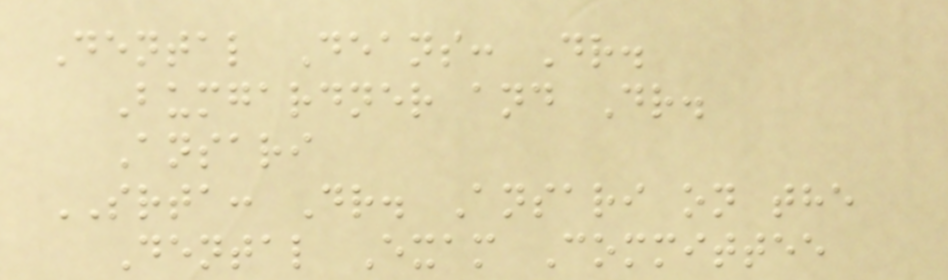Dental Deans: Dr.
Bumgardner and Dr.
Ansari
SRTA: Dr. Ansari on the
Dental Exam Committee
